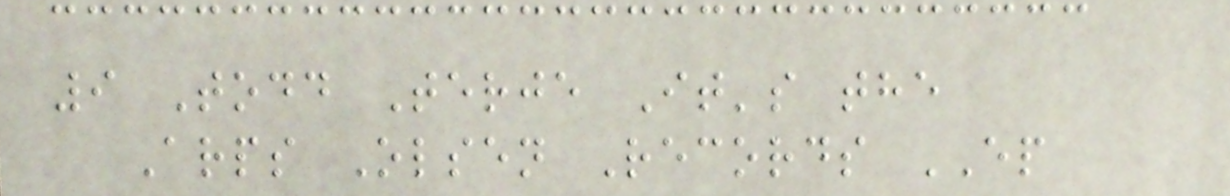9 Todd Terje It's the
Arps Olsen Records EP
